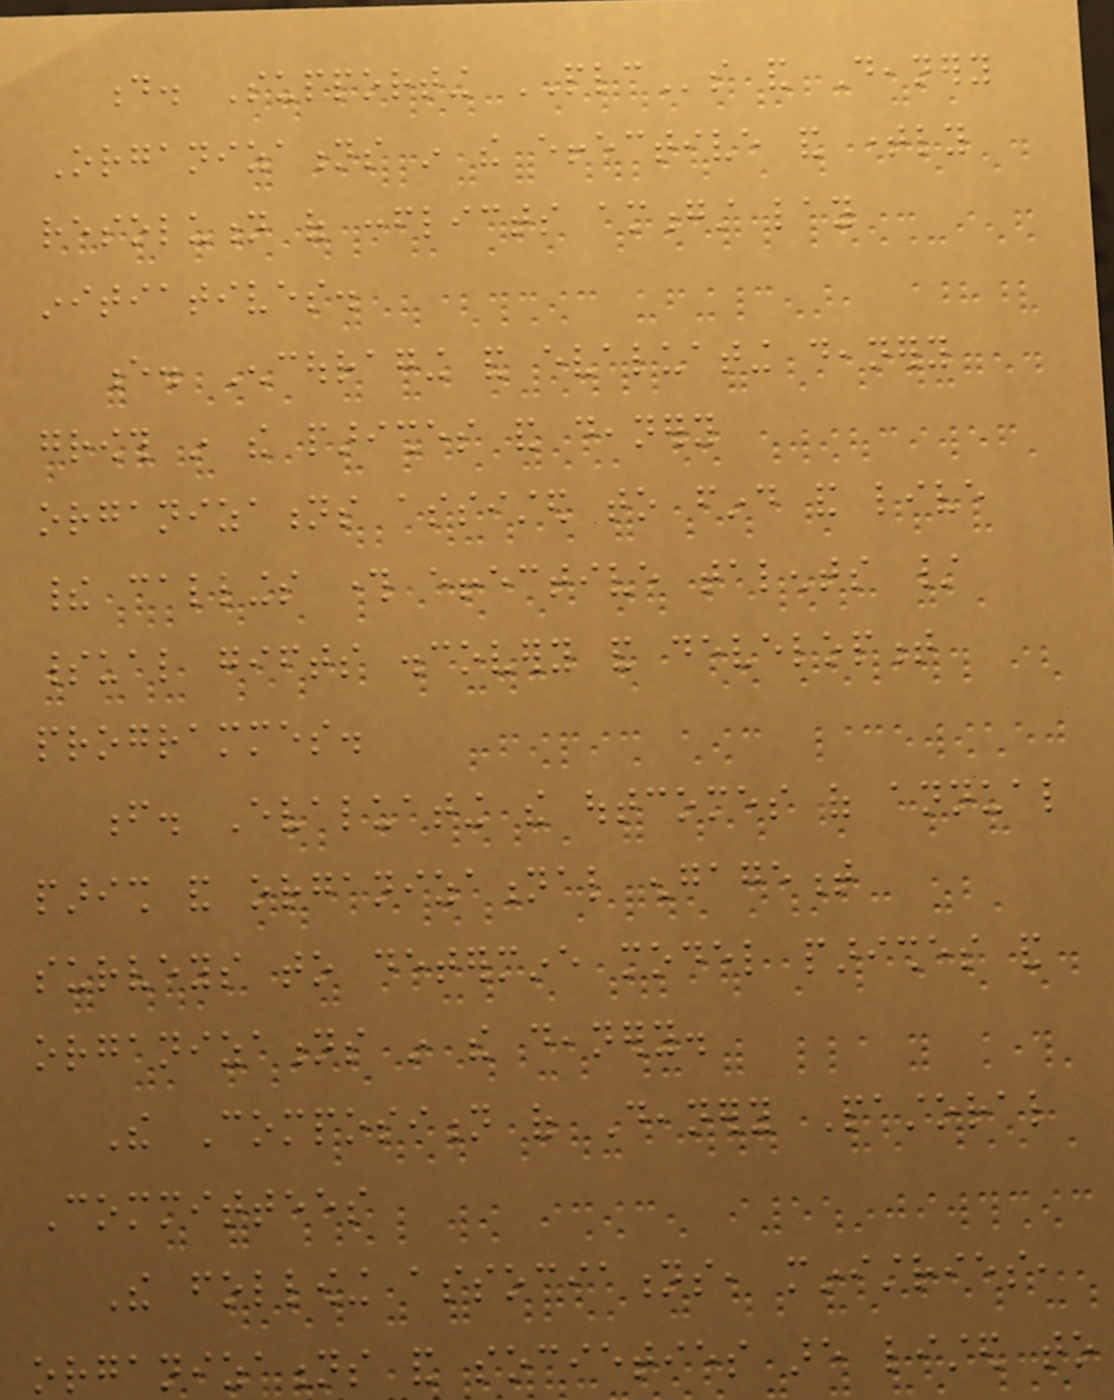d. Supporting PLCs and Deanery
Organizations in the effective and timely
resolution of conflicts amongst lay
initiatives.
e. Encouraging and evaluating deanery
growth in the parishes and deanery
organizations assisted to find and live
their callings through effective talents /
spiritual gifts discovery and development
programmes.
f. Evaluating the outcomes of annual
parish and organizational engagement
surveys to determine model parishes and
organizations in the deanery.
The Composition of Deanery Pastoral
Committees
The following associations, ministries,
organizations and societies are listed to
